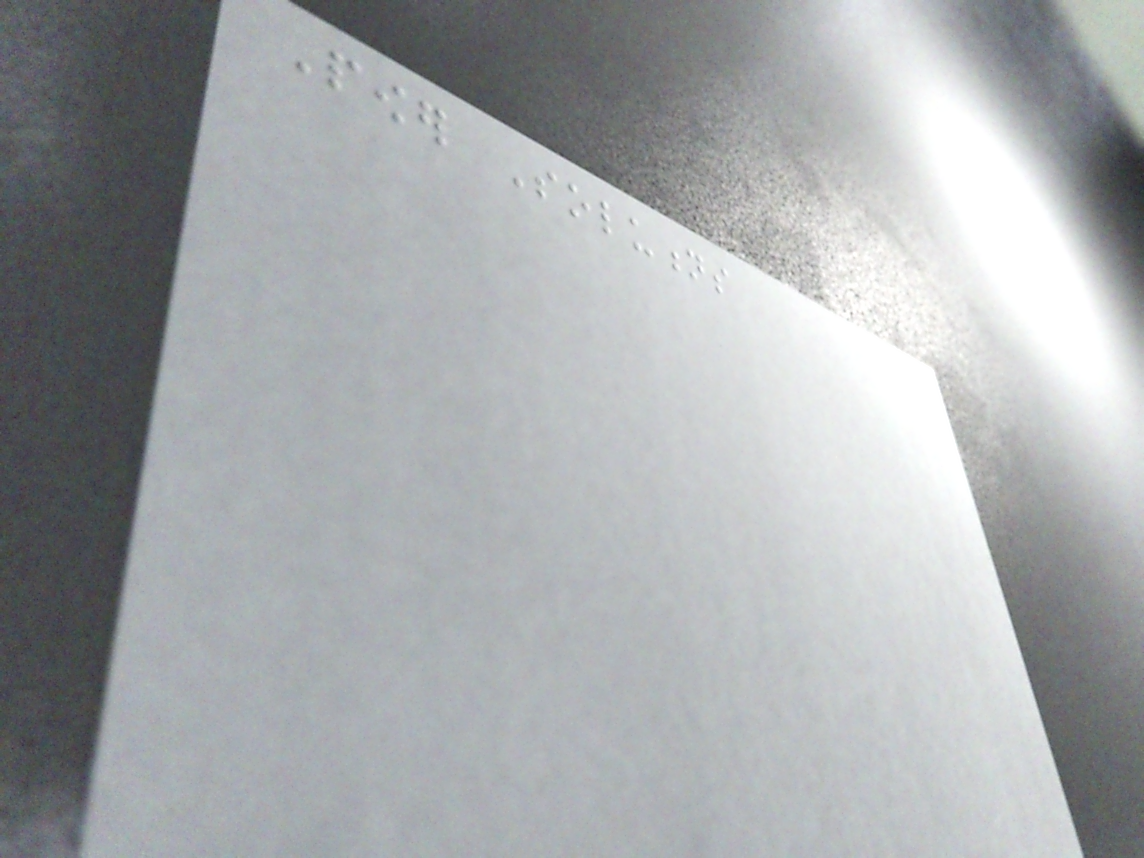Power Solutions
